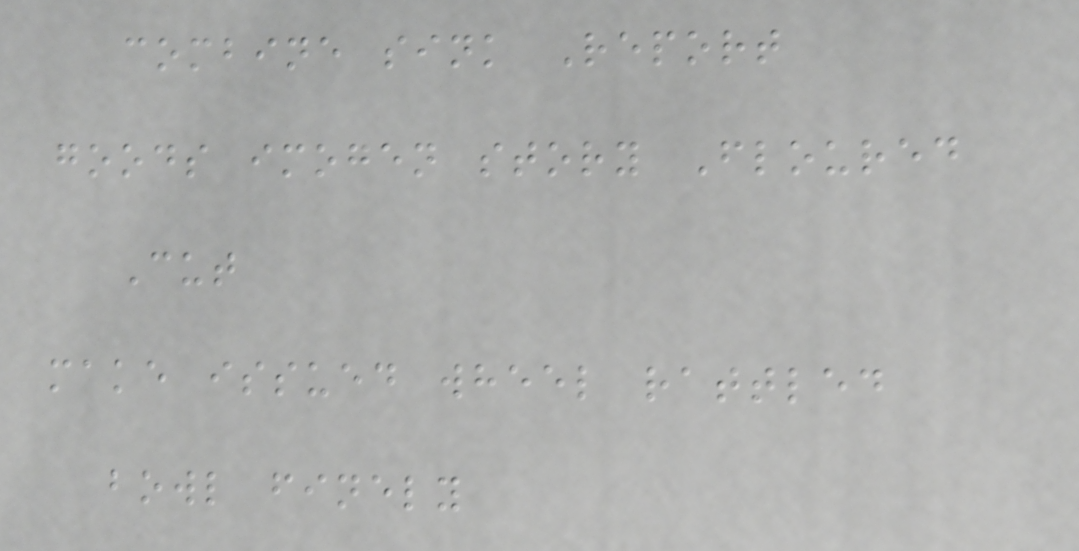combine sink Report
goods imogen story Floured
Cut
make issued wheel rattled
bowl finely
